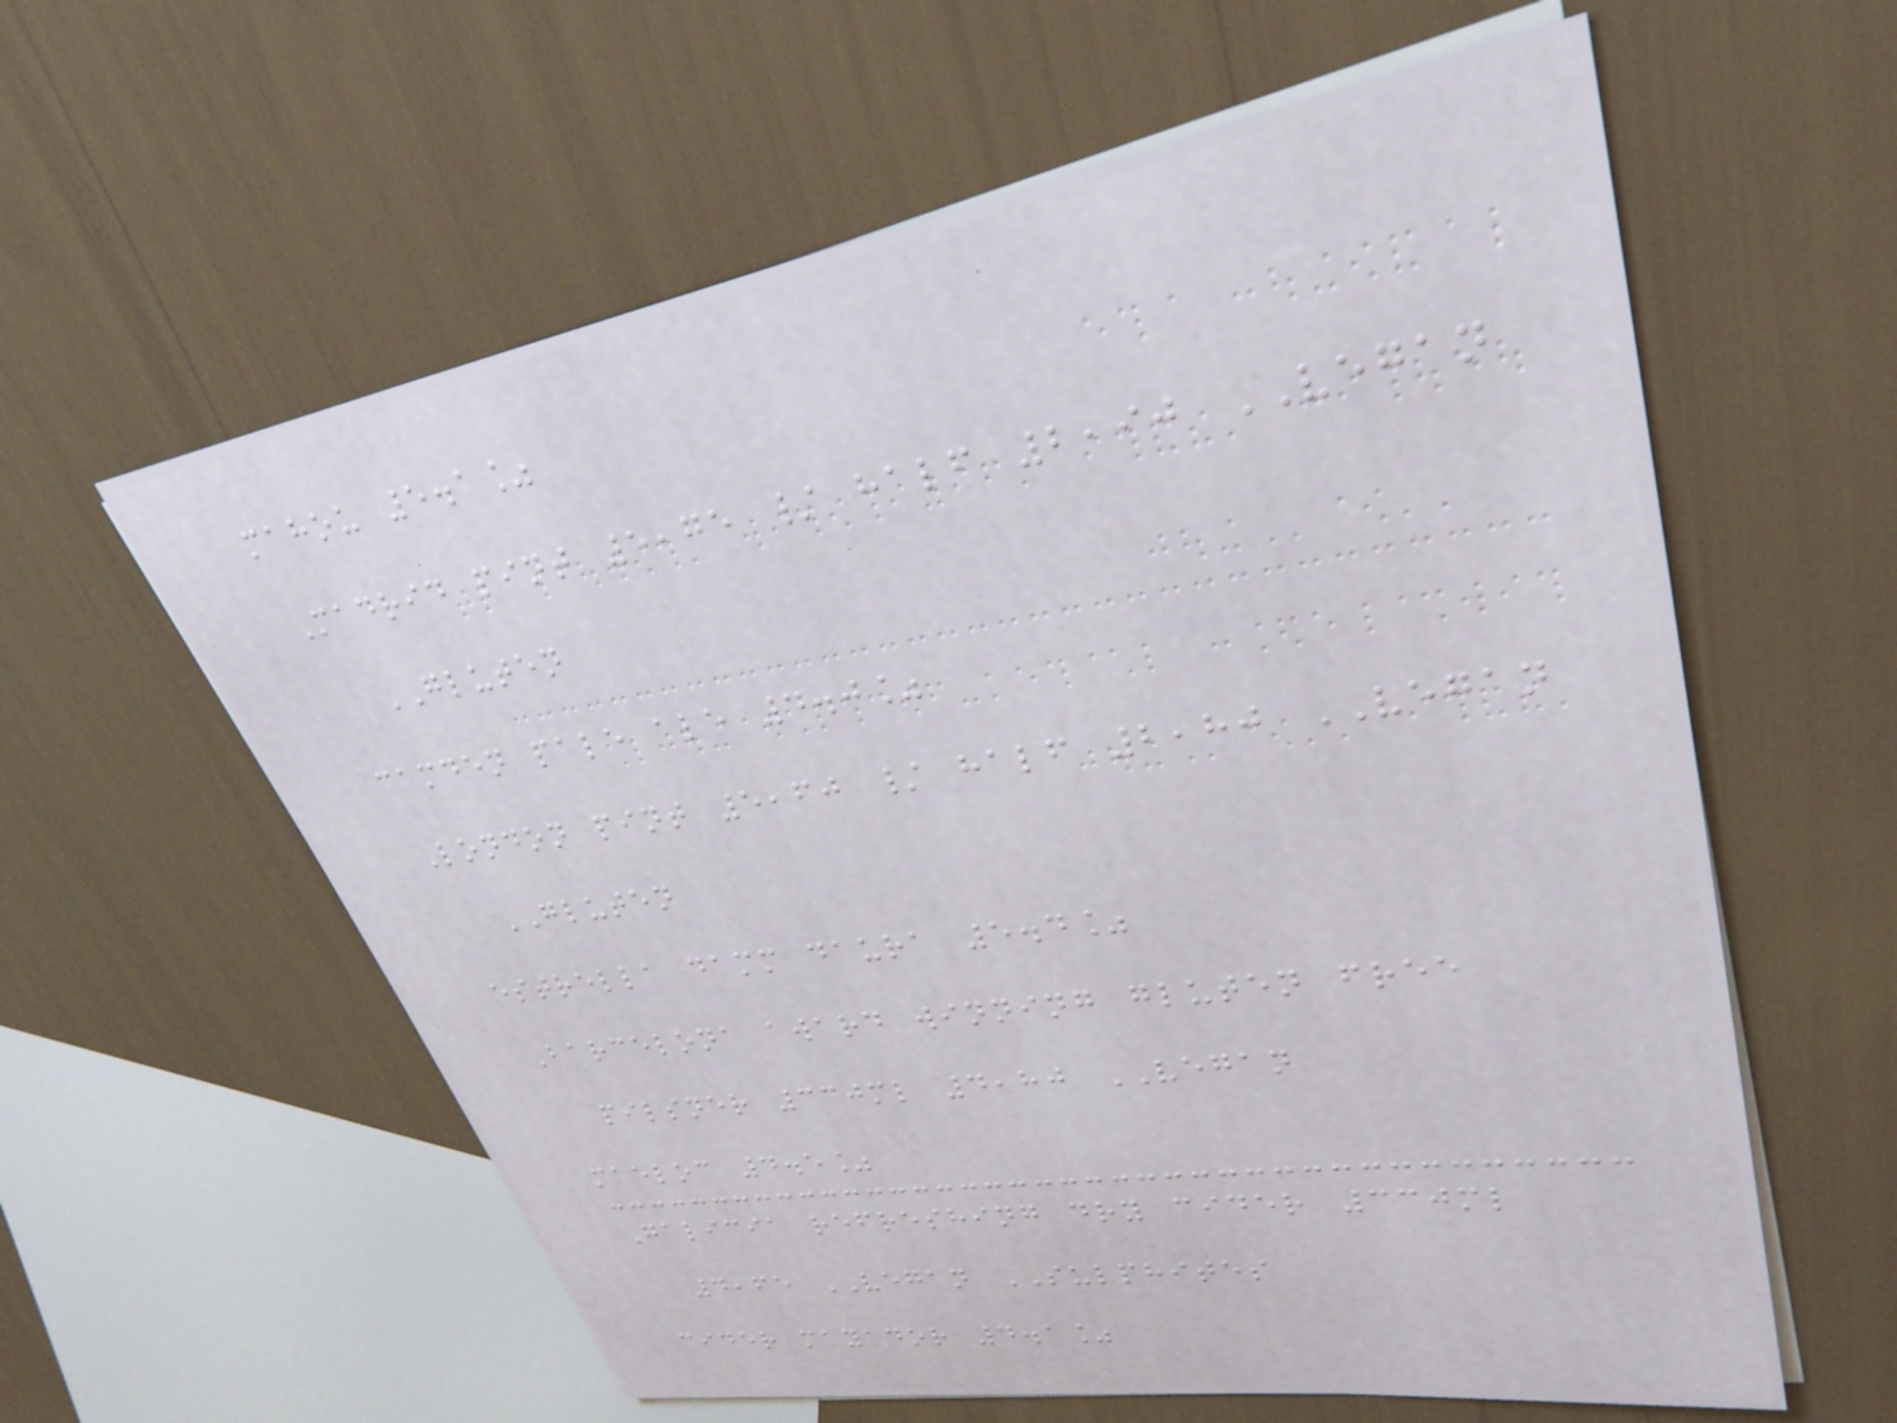mahou 5.1%
Madrid pint 5,75 / half 2,90 VEGAN
GLUTEN
camden pale ale 4.0%
London pint 5,60 / half 2,80 VEGAN
GLUTEN
estrella damm daura 5.4%
Barcelona award winning gluten free
pilsner 330ml 4,80 VEGAN
maeloc 4.5%
Galicia refreshing dry cider 330ml
4,65 VEGAN SULPHITES
cider mayador 4.1%
